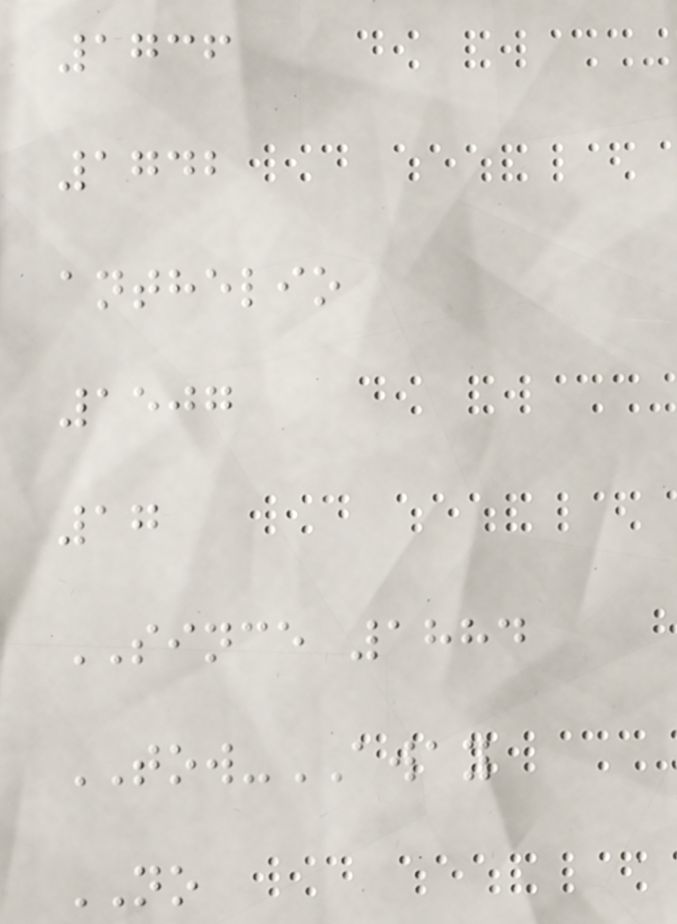1736
1742
anthelio
1507
17
SINCE 1884
TOW-AWAY
NO
